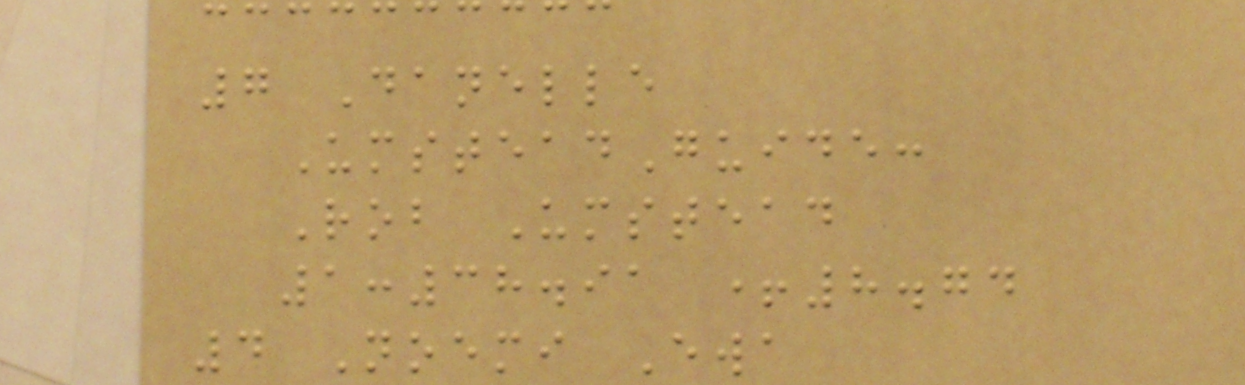7 Danelle
UmsteadGuide:
Rob Umstead
1:38.91 +8.74
4 Noemi Ewa
